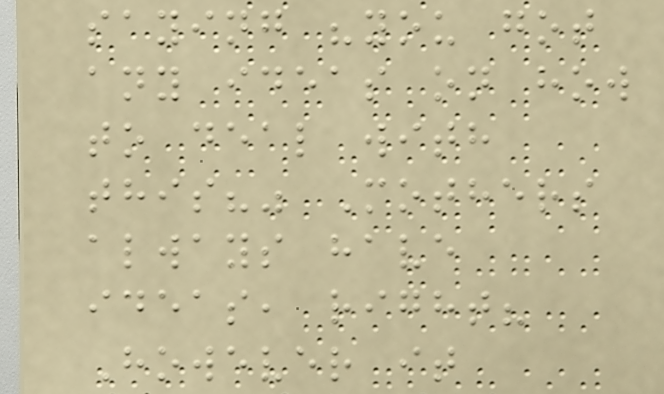saying "you got
any ideas on how
to deal with
this?" Mothers
always have
ideas, right?
However it
